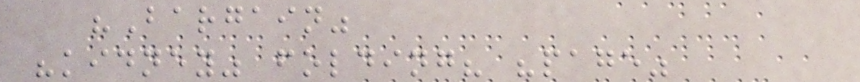"Bargain"
"kidney" folding? "page"
